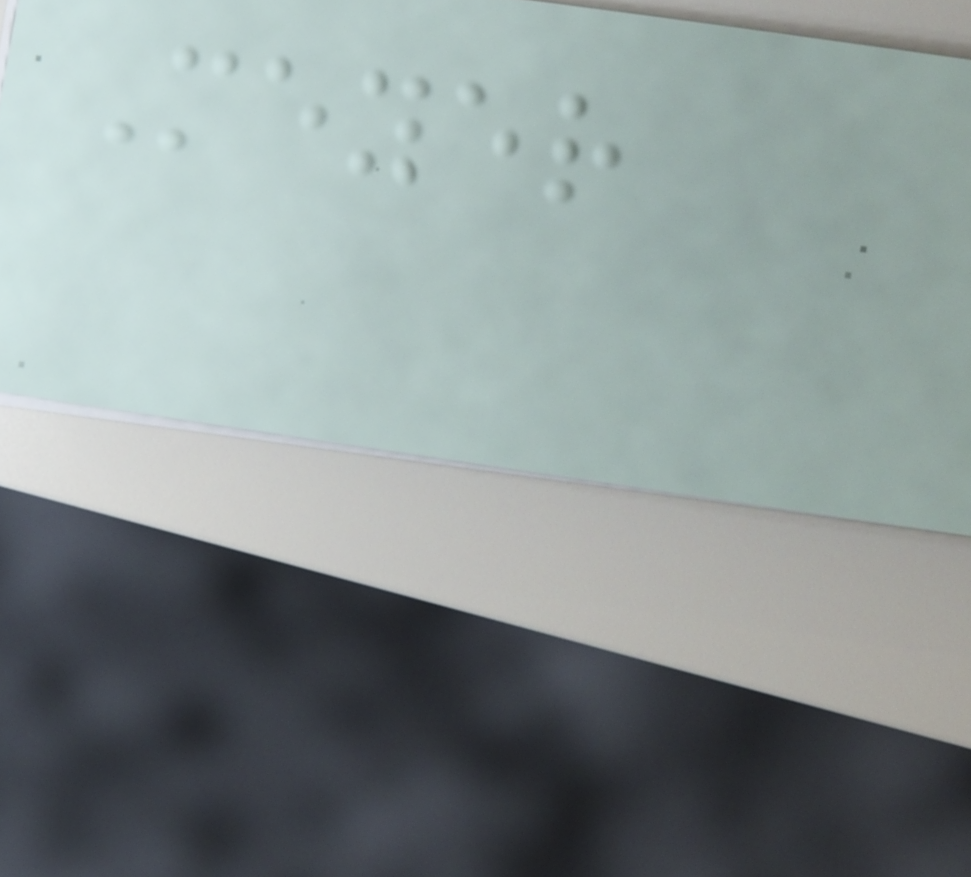Meyer
